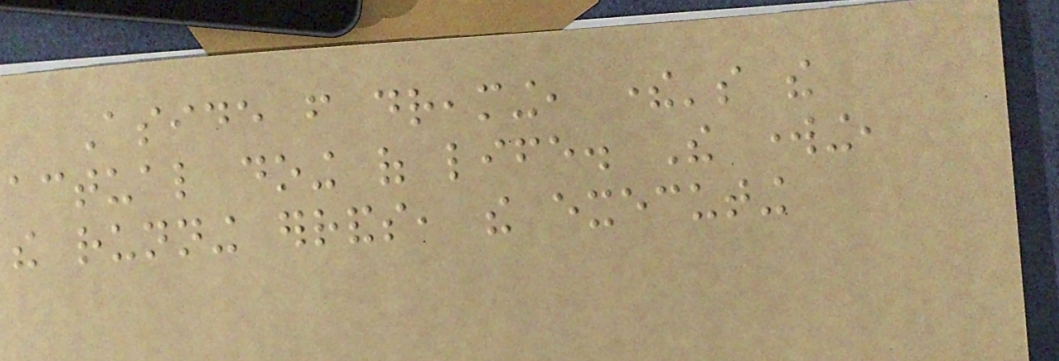Aside from dreaming, there's the
actual doing of life. The working,
the running errands, the executing
